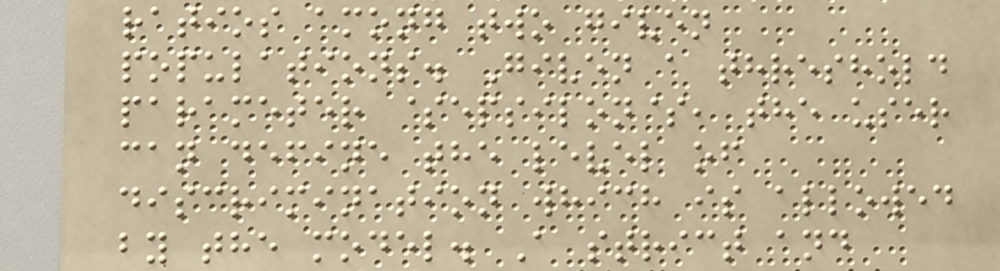ratios among two given
populations. Given a threshold
parameter $epsilon$, the user
can define the level of
discrimination which is allowed
by the model. A strict and
